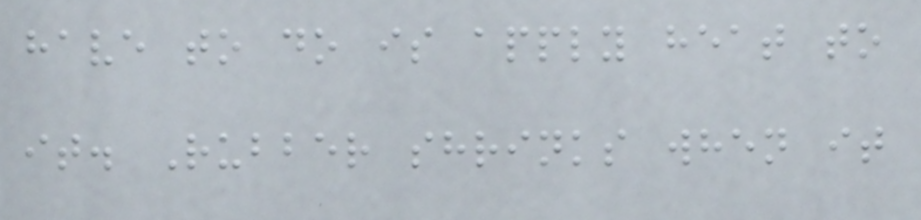have to do is apply heat to
it. Rubber shrinks when it
